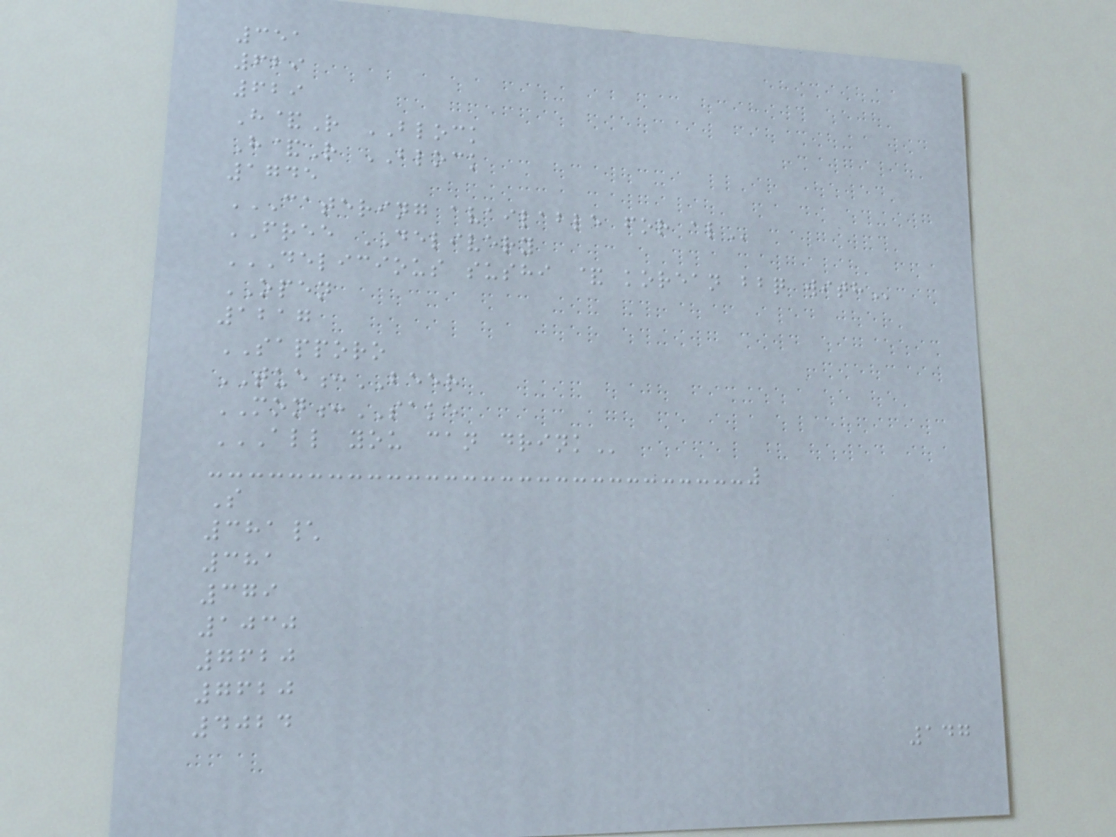351
629
629
H&R BLOCK
H&R BLOCK
1745
CATERING AVAILABLE FOR AL
FREE DELIVERY
DELICIOUS SUSHI & KOREAN BBQ WITH
OPEN
1217
SAPPORO
TUE:BEER
MON:SAKE
ALL YOU CAN DRINK
S
381\
381
379
1030
7620
7620
4024
147
